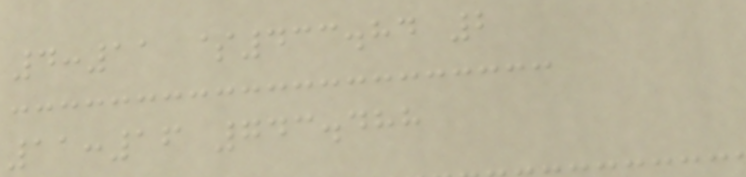4:11 $433.84 2
11:16 743.488
